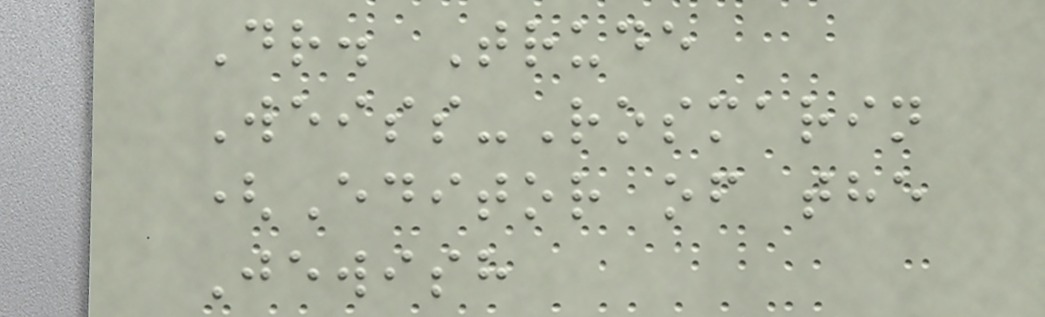Dr. Trude
Weiss-Rosmarin
(Editor of the
Jewish
